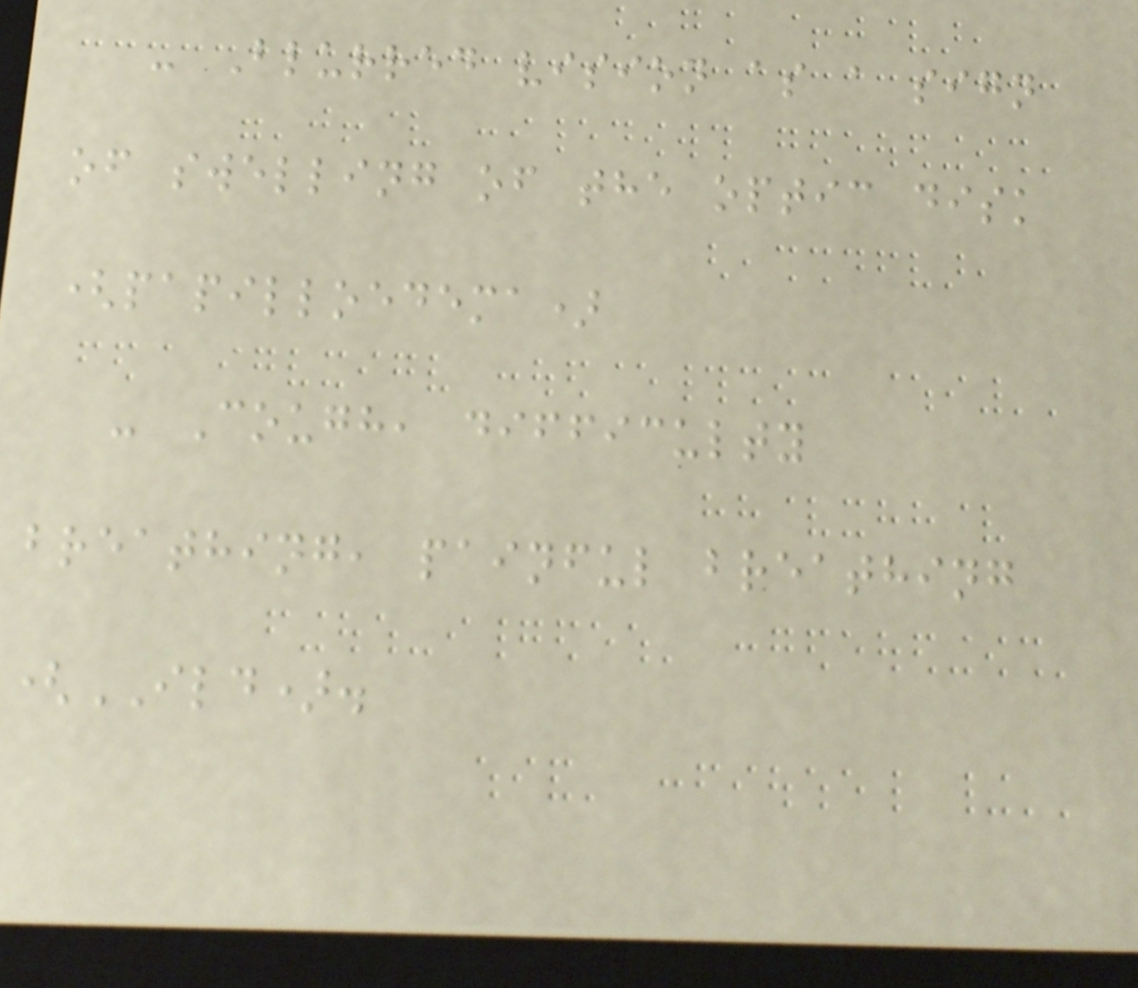- Blurred vision as a sign
of swelling of the optic disk
(papilloedema)
- Cough, difficulty
breathing, painful breathing
(ILD).
